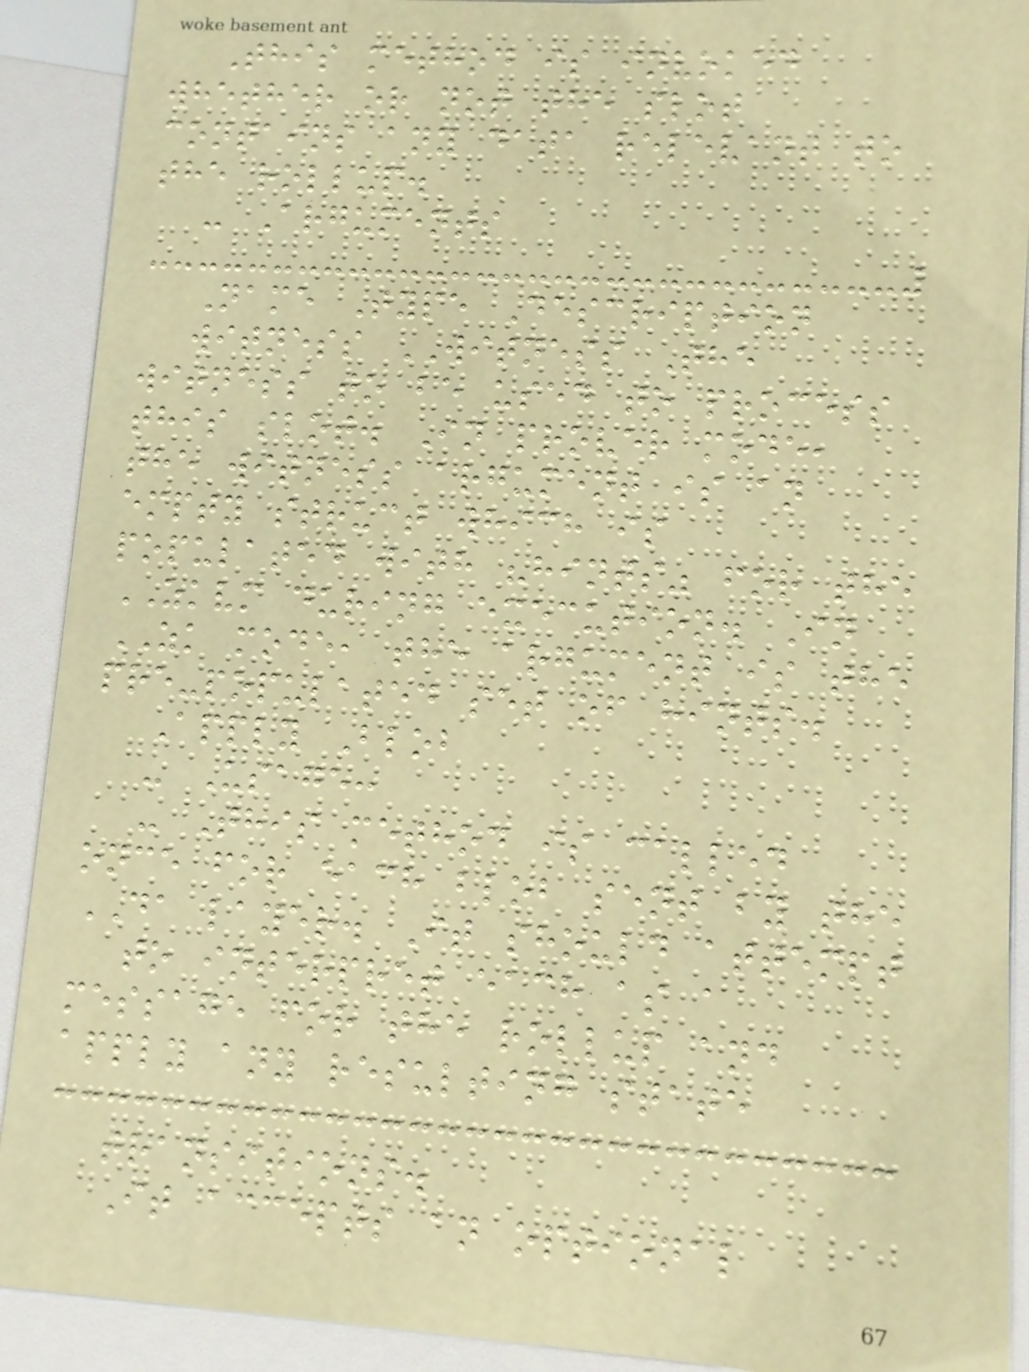This method is invoked
whether or not the slot
contains any data relevant to
the rollup.
- Arguments
Name Type Description
witness WITNESS The
witness to be used to process
this slot. In prover mode,
the witness argument is an
empty struct which is
populated with "hints" for the
ZKVM during execution. In
ZK mode, the argument is the
pre-populated set of hints.
Apply Blob
- Usage:
- This method is called
once for each blob sent by the
DA layer. It should attempt
to interpret each as a
message for the rollup and
apply any resulting state
transitions.
It accepts an optional
